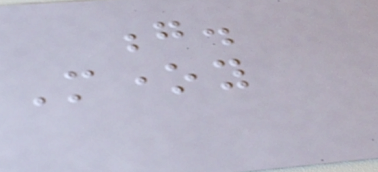g.
Money
